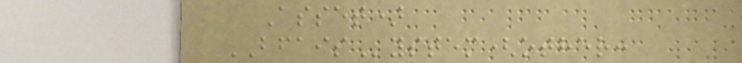Asset)
BFAISystem(other:
